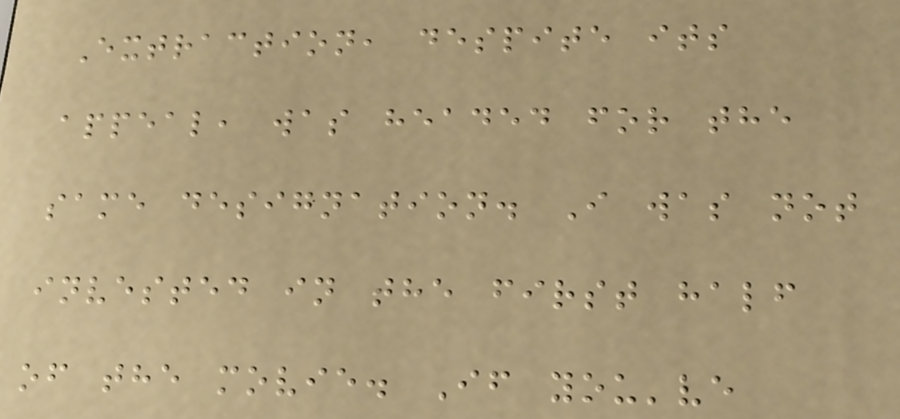Extraction, despite its
appeal, was headed for the
same designation. I was not
invested in the first half
of the movie. If you've
